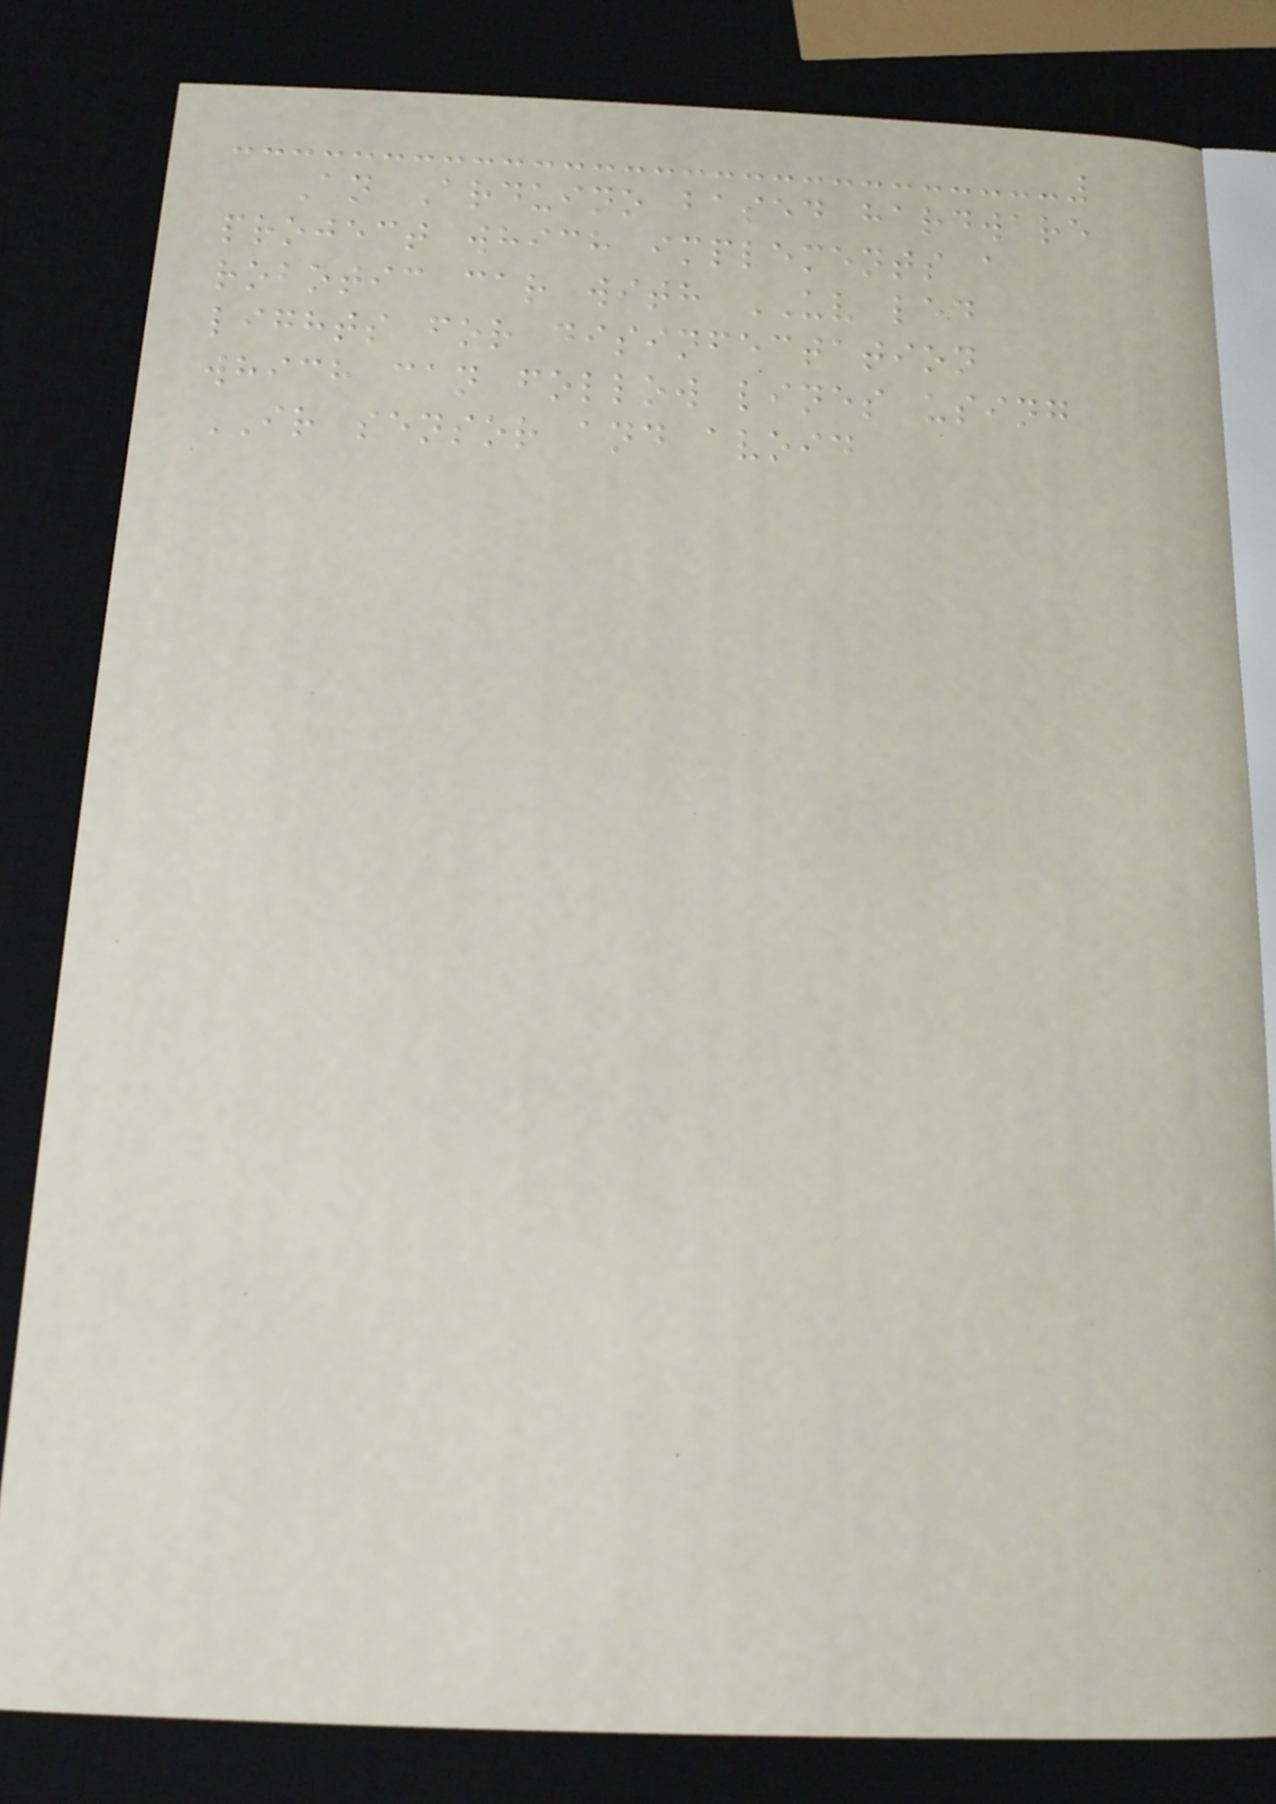An Arduino based hardware
project which implements a
robotic car with UV led
lights for disinfectation
which can follow lines using
IR sensor and avoid
